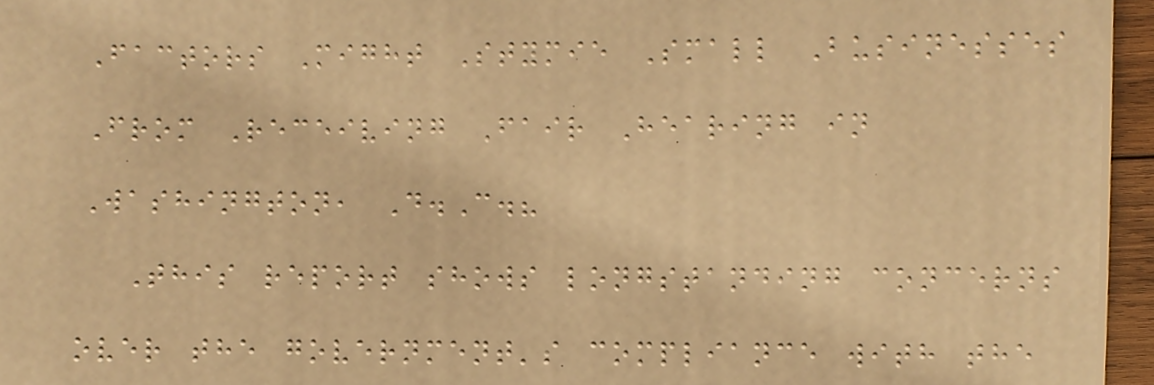Factors Might Stymie Small Businesses
From Receiving Fair Hearing in
Washington, D.C.?
This report shows longstanding concerns
over the government's compliance with the
